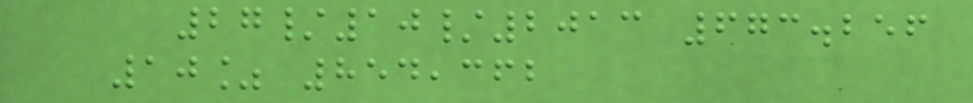27/10/2013 673.256
10% 854,362
